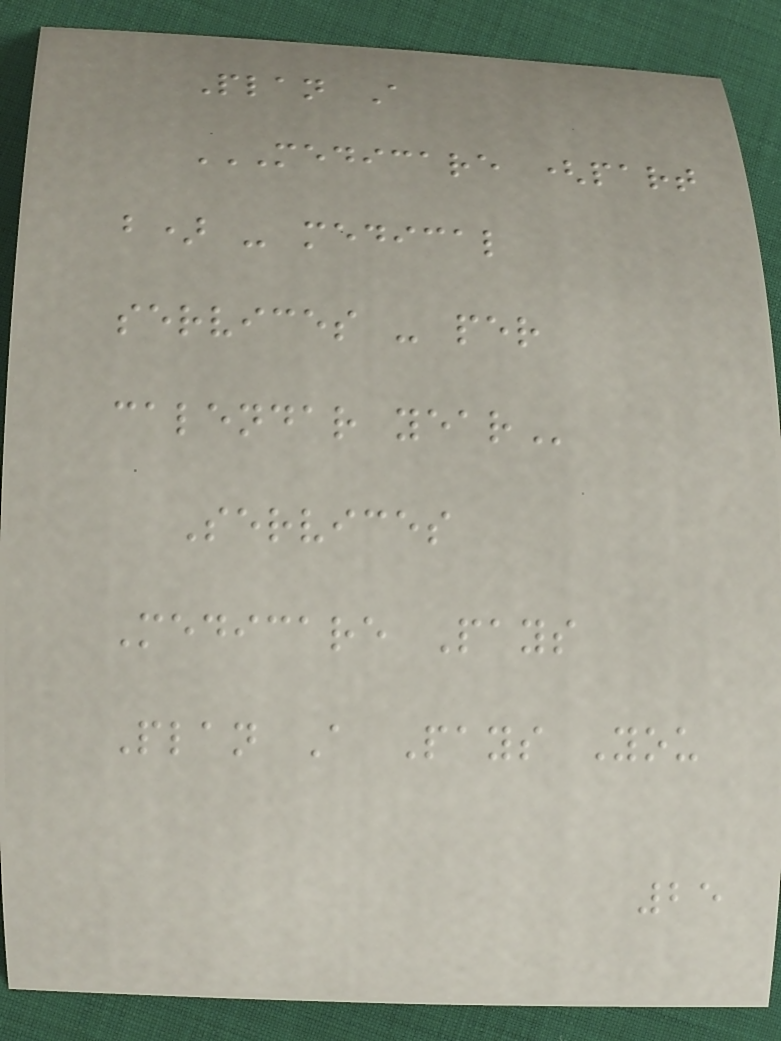Plan A
MEDICARE (PART
B) - MEDICAL
SERVICES - PER
CALENDAR YEAR
Services
Medicare Pays
Plan A Pays You
25
